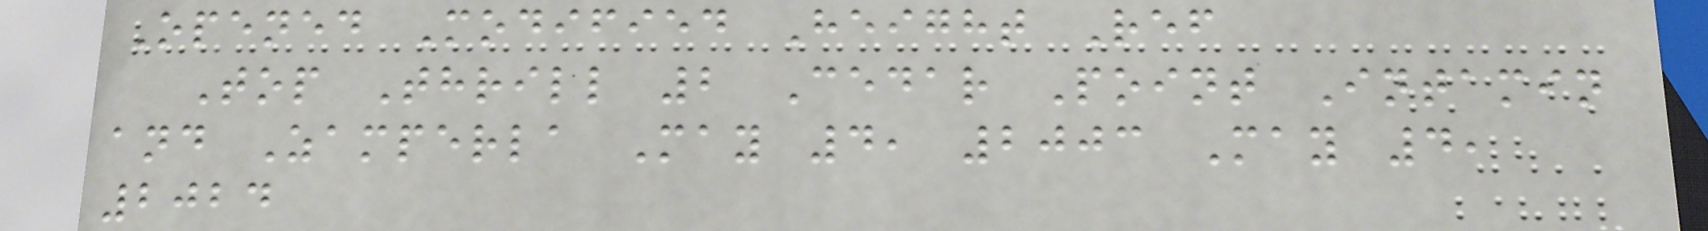Opened Modified Height Ref
Top Thrill 2 Cedar Point Intamin
and Zamperla May 4, 2003 May 4,
2024
